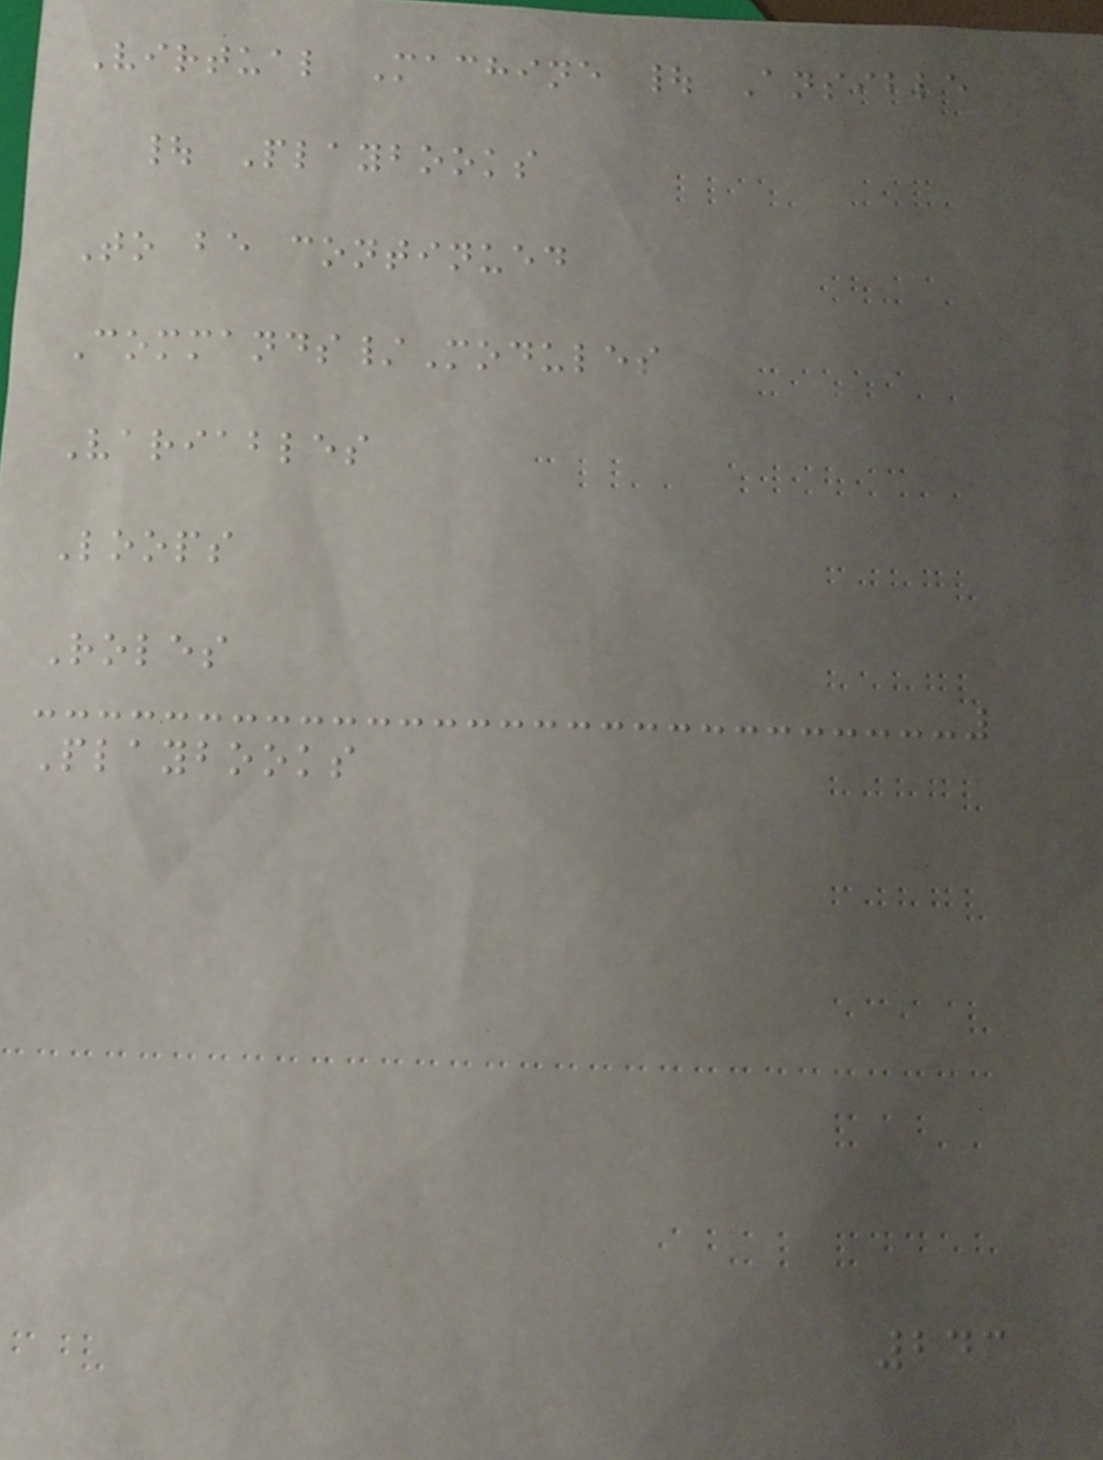Virtual Machine | Ansible
| Playbooks
To be continued
Commands/Modules
Variables
Loops
Roles
Playbooks
243
